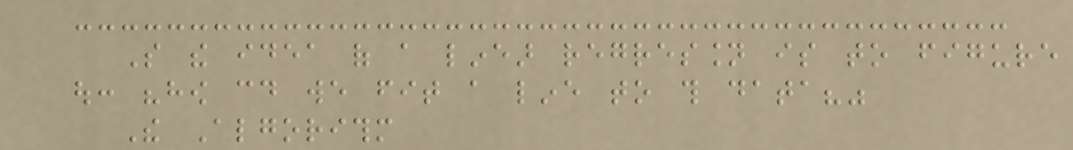So the idea of a linear regression is to figure
out: "how could we fit a line to this data?"
The Algorithm
